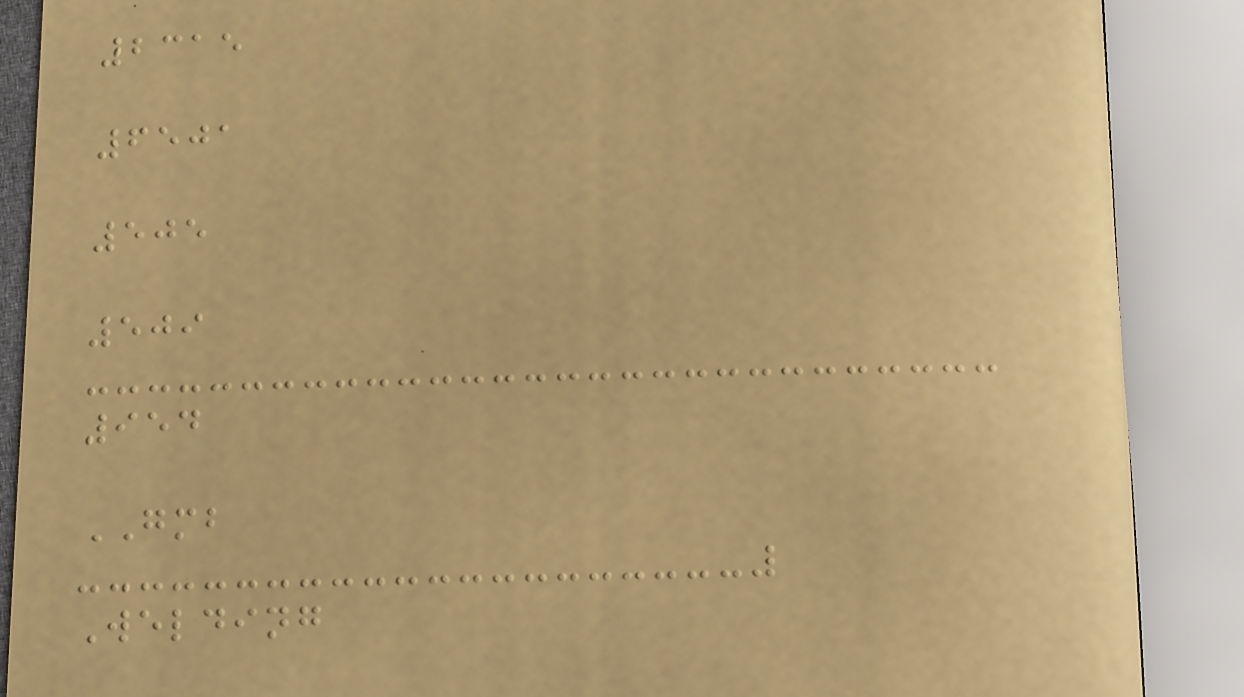2315
6501
505
509
954
GMB
Welding
